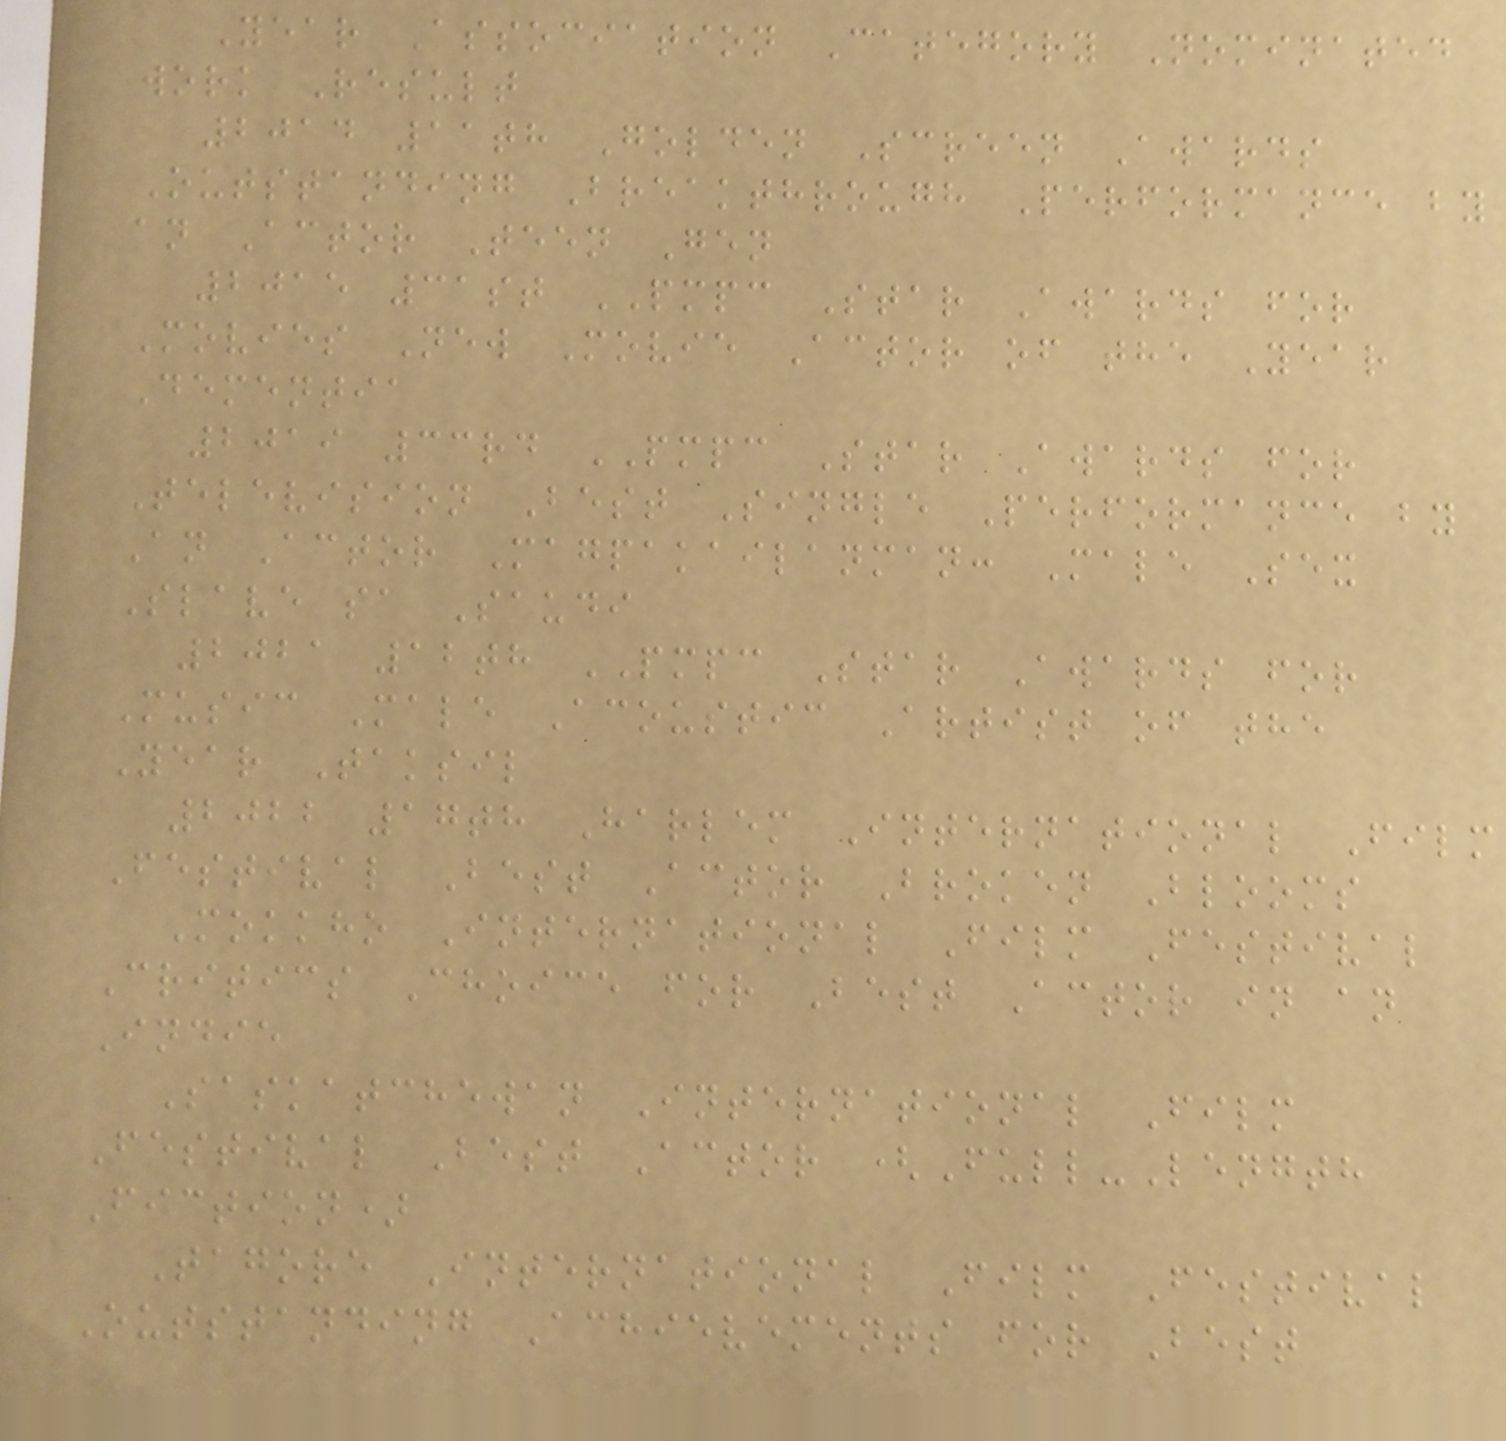Year Association Category Nominated
work Result
2014 11th Golden Screen Awards
Outstanding Breakthrough Performance by
an Actor Teen Gen
2015 31st PMPC Star Awards for
Movies New Movie Actor of the Year
Dementia
2019 33rd PMPC Star Awards for
Television Best Single Performance by
An Actor Magpakailanman: Male Sex
Slave sa Saudi
2021 12th PMPC Star Awards for
Music Male Acoustic Artist of the
Year Taksil
2022 17th Harlem International Film
Festival Best Actor Broken Blooms
Mokkho International Film Festival
Critics Choice for Best Actor in an
Indie
Saskatchewan International Film
Festival Best Actor (Full-Length
Fiction)
Tagore International Film Festival
Outstanding Achievements for Best
